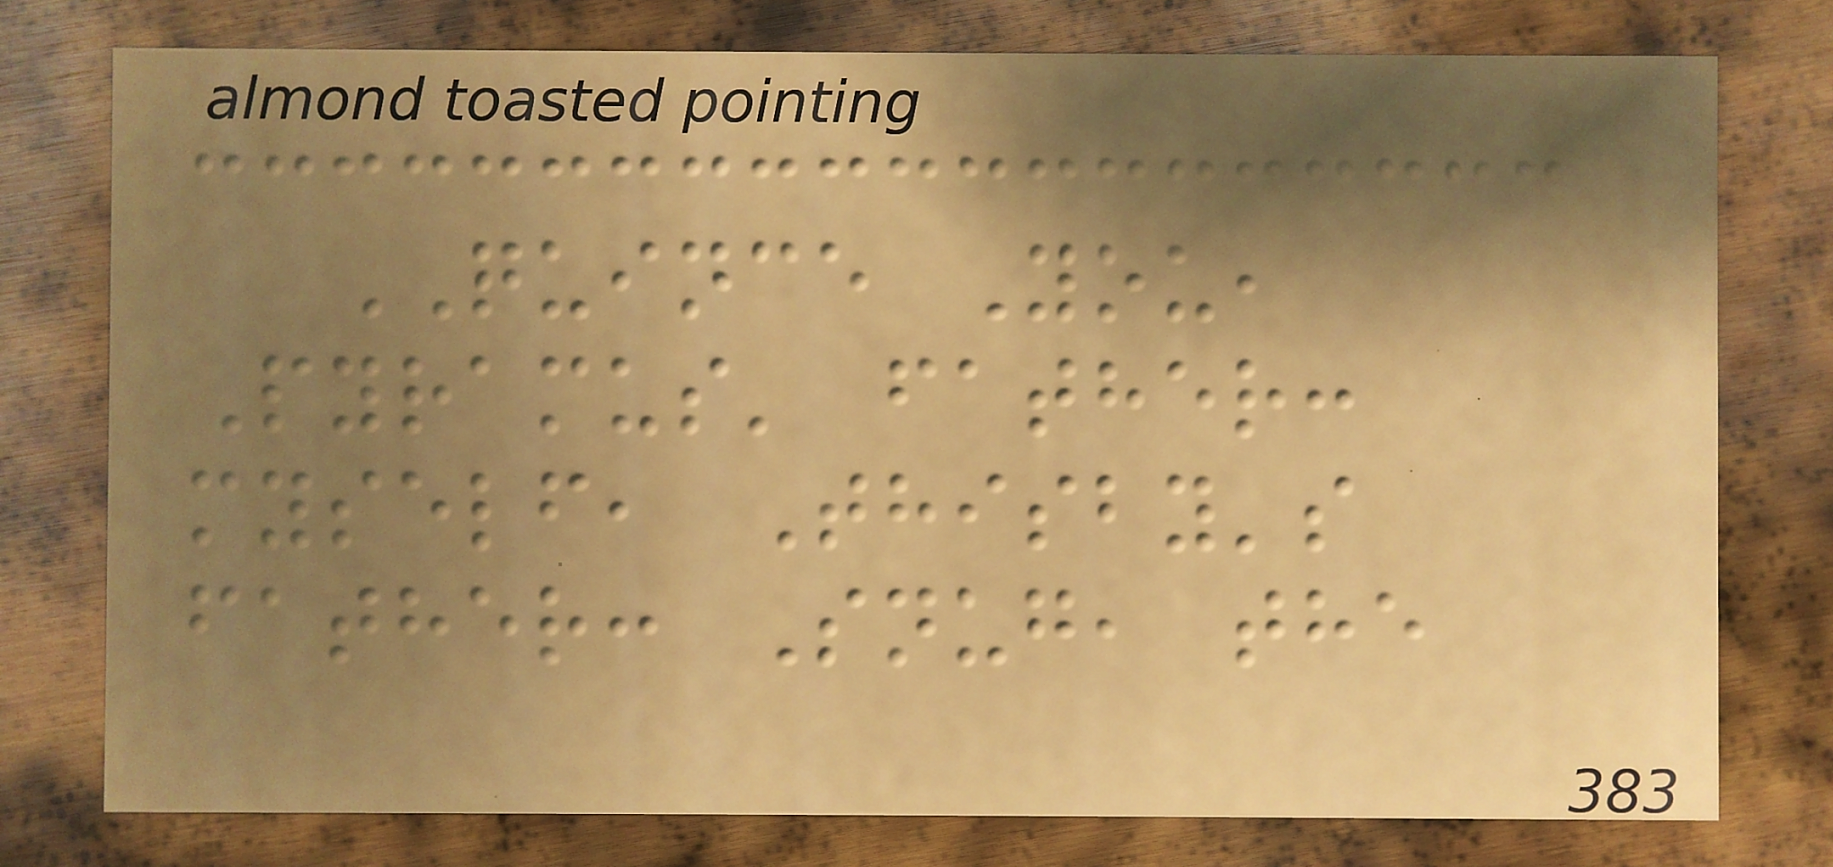QUINCE You,
Pyramus' father:
myself, Thisby's
father: Snug, the
